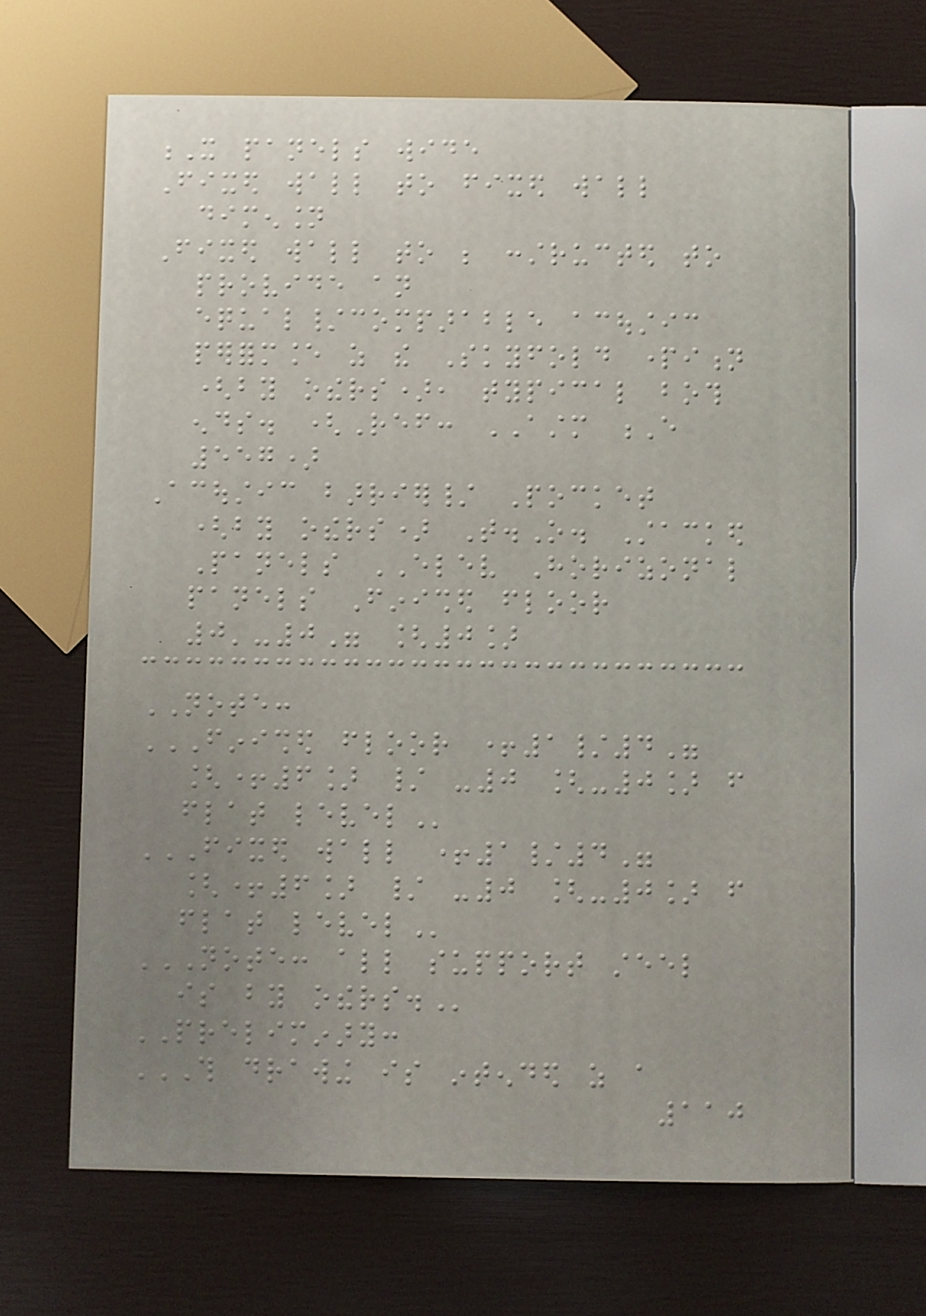X panels wide
Fixed wall to fixed wall
dimension
Fixed wall to be constructed to
provide an
equal/comparable acoustic
performance as the Skyfold partition
(by others), typical both
ends. (Ref: ASTM E
557)
Acoustic barrier/ Pocket
(by others) T.O. Stacked
Panels ELEV Horizonal
panels Finished floor
0'-0" [0]
NOTE:
FINISHED FLOOR +1/4"
[+6] / -0 [-0] FROM
FLAT LEVEL
FIXED WALL +1/4"
[+6] / -0 [-0] FROM
FLAT LEVEL
NOTE: ALL SUPPORT STEEL
IS BY OTHERS.
PRELIMINARY:
THIS DRAWING IS INTENDED AS A
110
